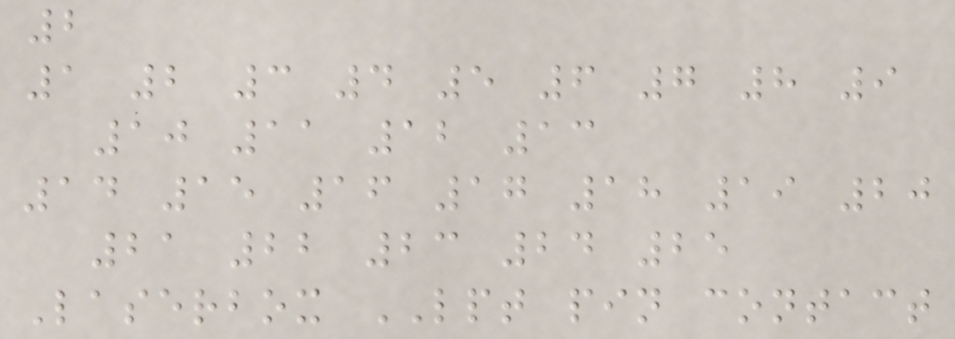2
1 2 3 4 5 6 7 8 9
10 11 12 13
14 15 16 17 18 19 20
21 22 23 24 25
Laserbox LPT pin contact
